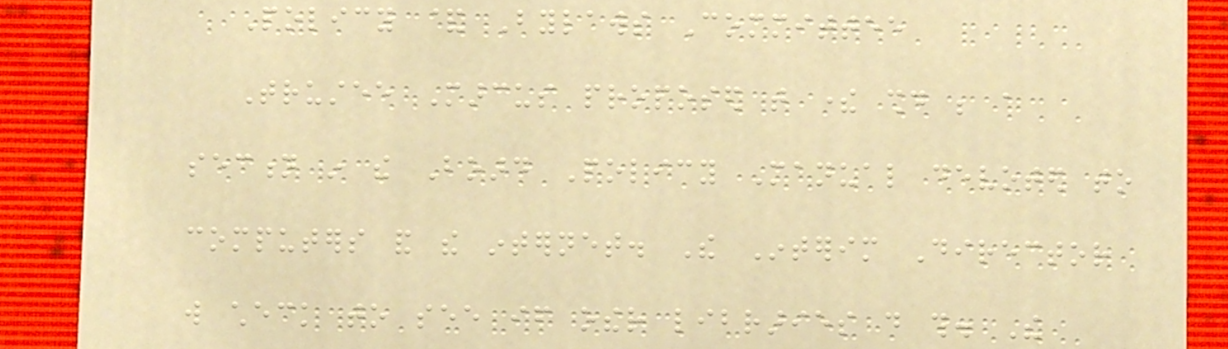Policy & Bylaws Committee
Trustee Marcus proposed that there should be a
section in the Board Policy Manual devoted to
computers and the internet. The Interim Director
will check to see if other libraries do this. The
